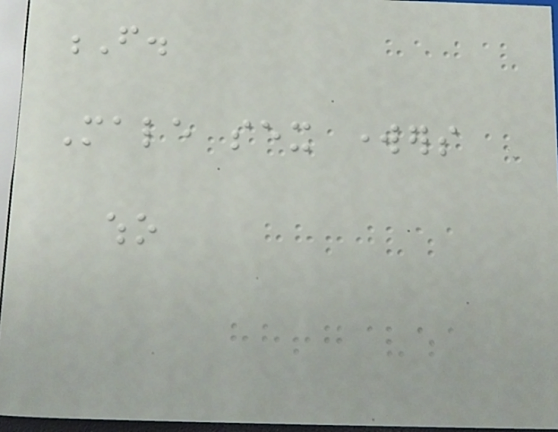F.
Male sex workers
who
